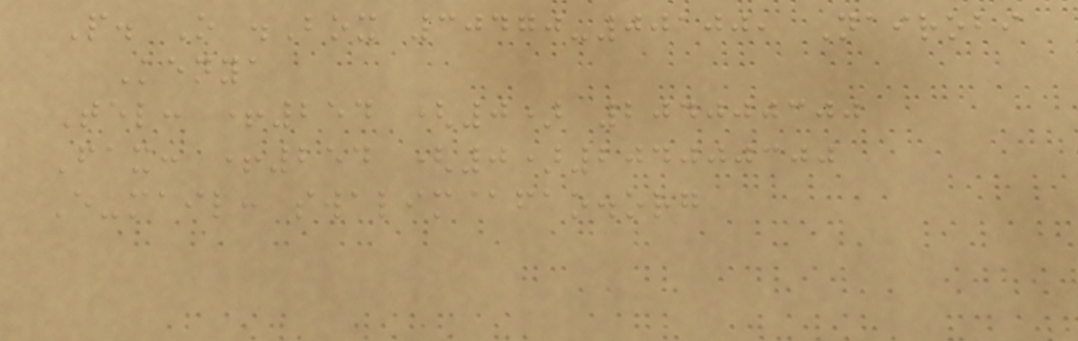P. O .Box 30470-00100, Nairobi
Kenya
Tel: +254 (0) 204000300
Fax: +254 (0)204000300
E-mail: swalim@fao.org
